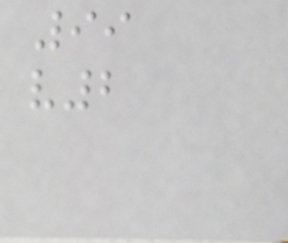99
v2
